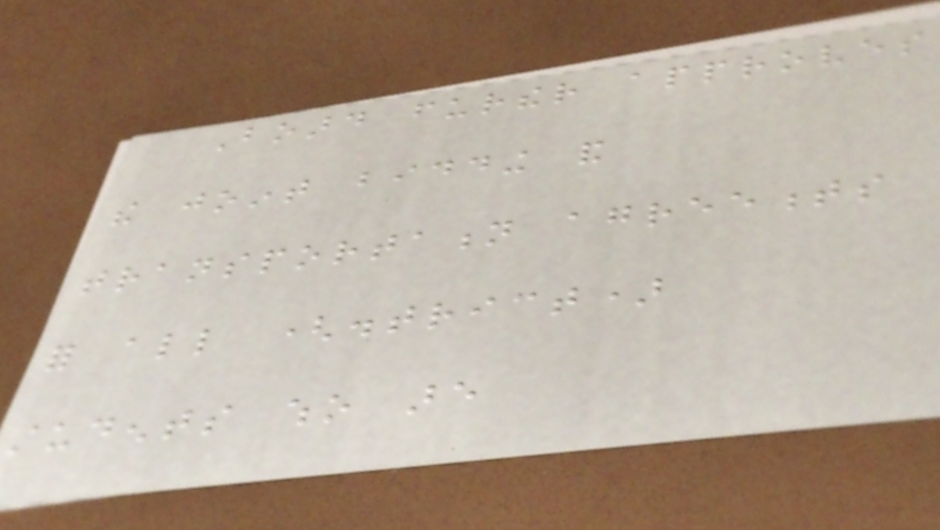Board further approves
the joint bidding and
transportation agreements
for all (district)
students who are
